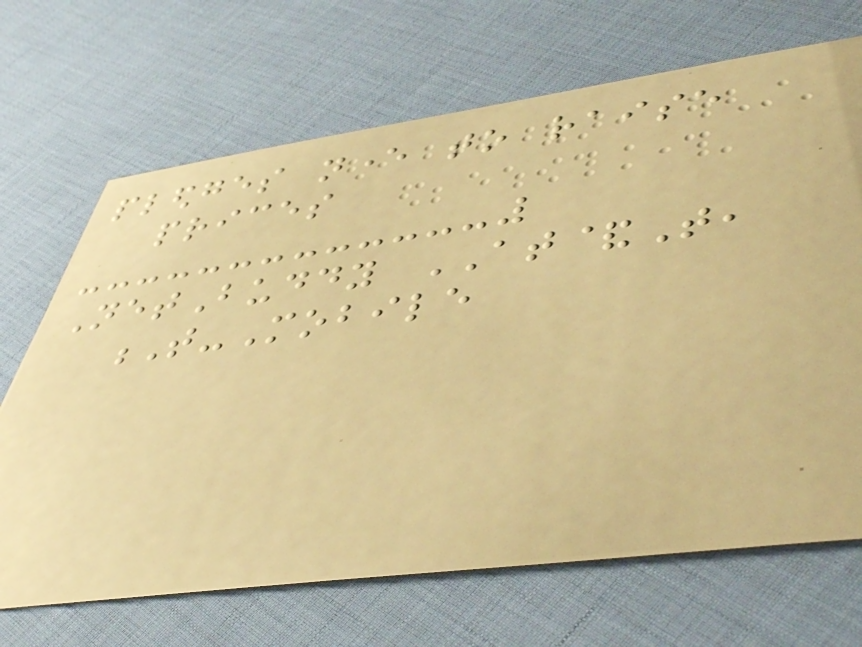pledges never to raise
prices
NetBuddy AT&T,
T-Mobile
